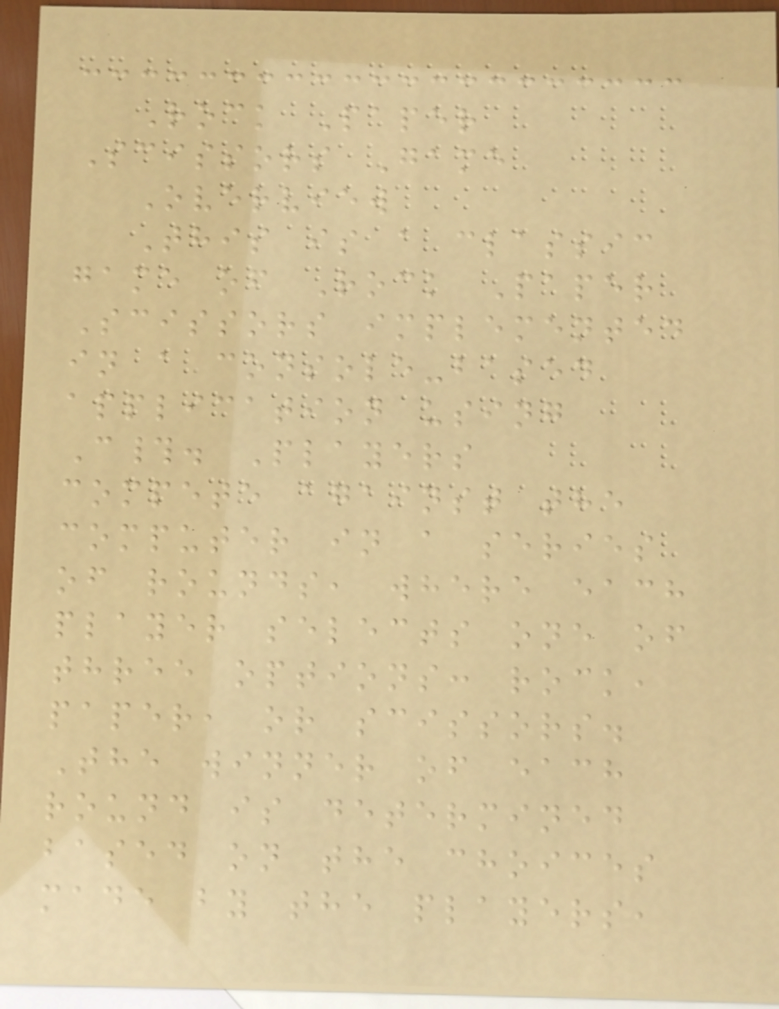Rock Paper
Scissors Game
Overview
This is a classic
game of Rock Paper
Scissors implemented
in a console-based
application using
C#. Players
compete against the
computer in a series
of rounds, where each
player selects one of
three options: rock,
paper, or scissors.
The winner of each
round is determined
based on the choices
made by the players,
